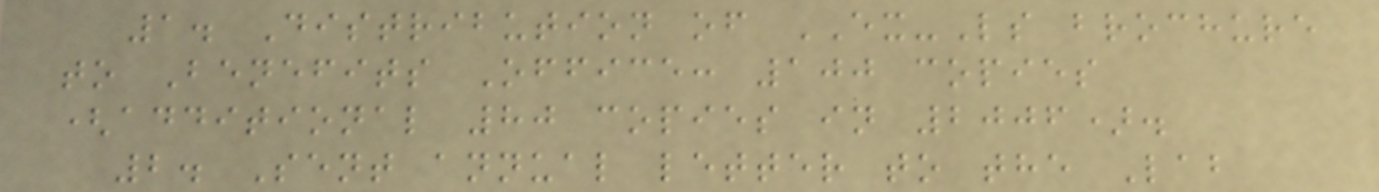1. Distribution of EX-Ls brochure
to Benefits Office: 100 copies
(additional 80 copies in 2006).
2. Sent annual letter to the Lab
